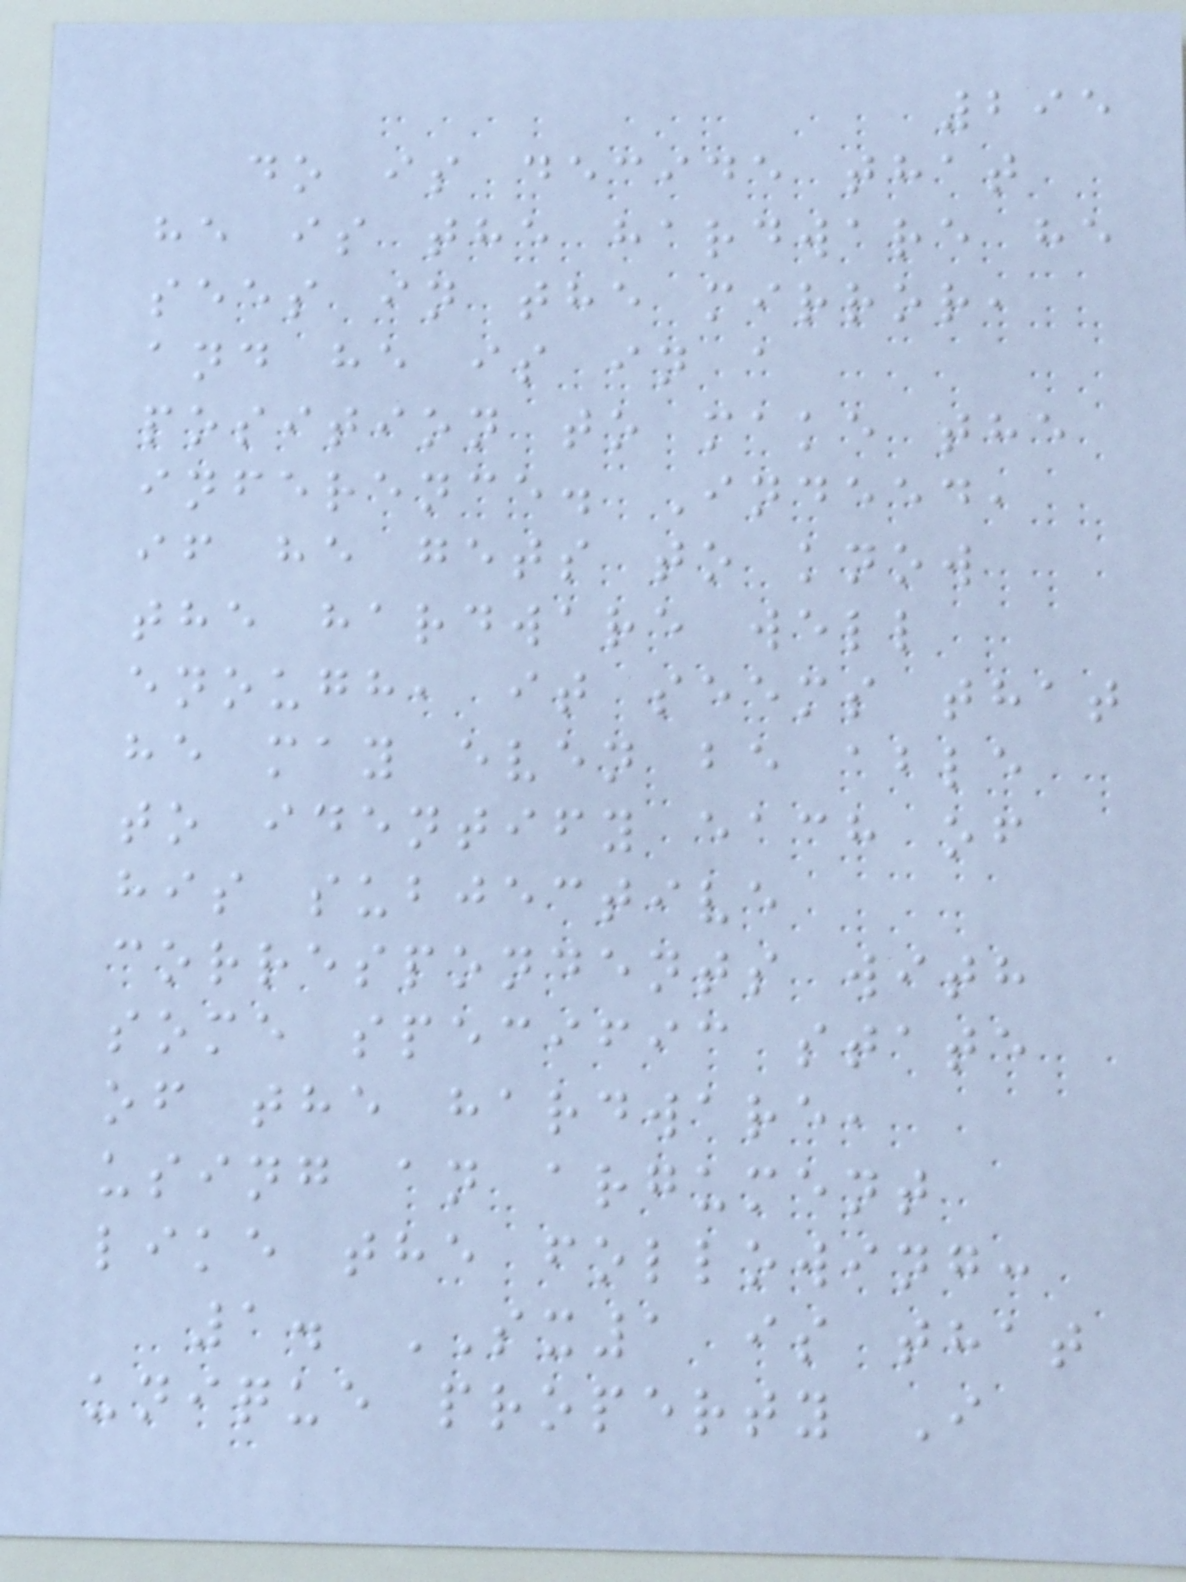295
do is decide that
he is the hardware he
sees in the mirror,
and he is in a
position to make the
inference. Indeed,
if he gets to know
the hardware well
enough, it seems that
he may even be able
to identify each of
his subjective
correspondents with
some specific state
of the hardware,
using an argument
like the following:
1. SX1 is that
unique property I
